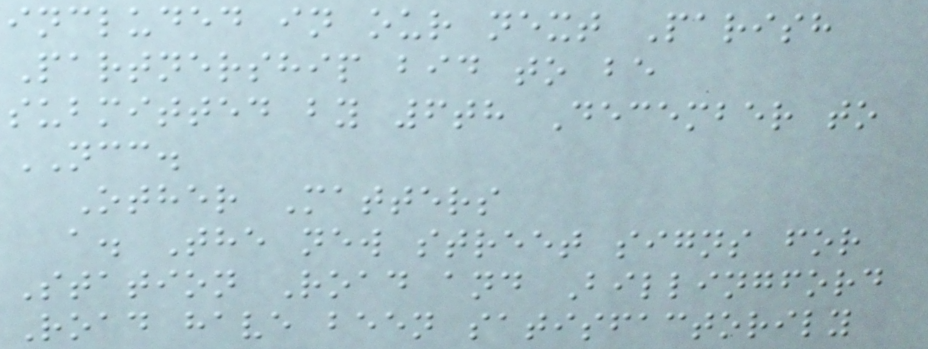included in our next Parish
Partnership bid to be
submitted by 6th December to
NCC.
Other Matters
a. The new street signs for
Station Road and Billingford
Road have been satisfactorily
